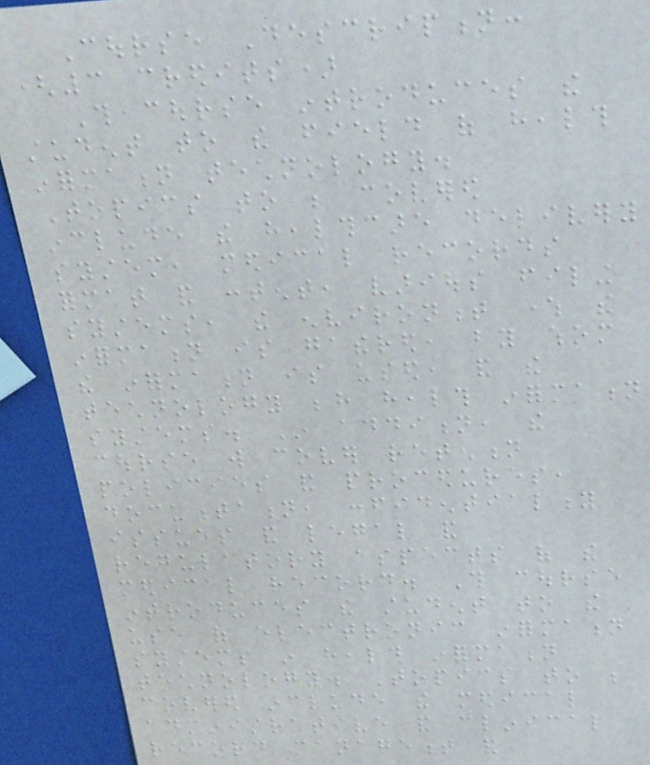Course Description:
(3 credits)
This course introduces the
student to the field of health
information technology.
Topics to be covered
include the healthcare delivery
system, medical records
format and content, various filing
systems, the environment where the
information is gathered, by whom
the information is used, and the
technology behind health information
systems. In addition, the
course will cover retention
policies and procedures,
documentation, confidentiality
issues and legal and
regulatory aspects of the
medical record. This course
introduces the student to the
use of electronic information
systems in health information
technology. Topics to be
covered include the medical
administrative and clinical
record management and
